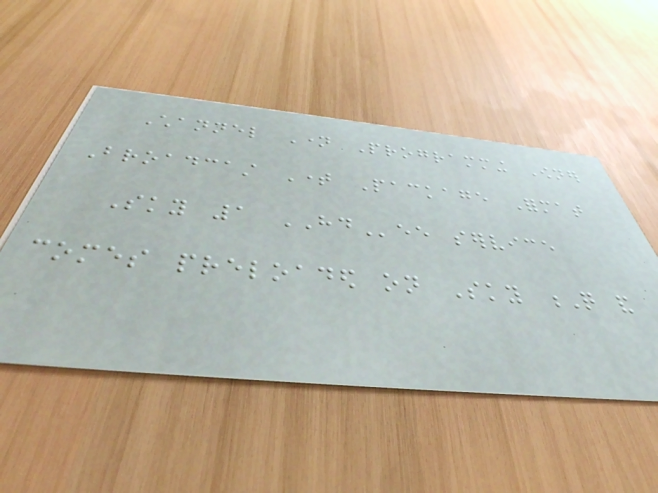Channel Name Programming Owner
Broadcast Time Package Format
Sky 1 HDee service
comes preloaded on Sky Q and
